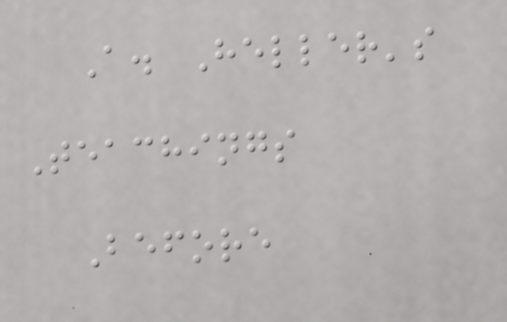A. Heller's
Teachings
Before
